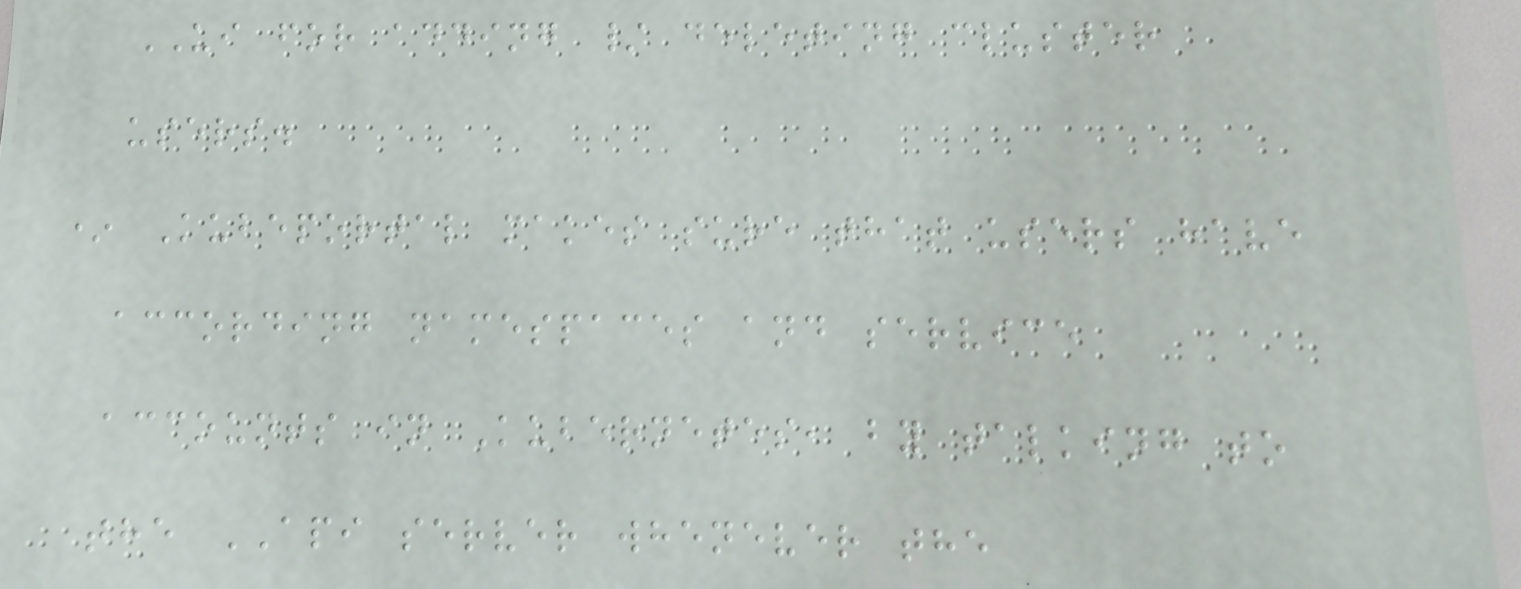UI for adding / deleting cluster
users.
* Kubeportal makes sure that users have
according namespaces and service
accounts in Kubernetes, by talking to
the API server whenever the
